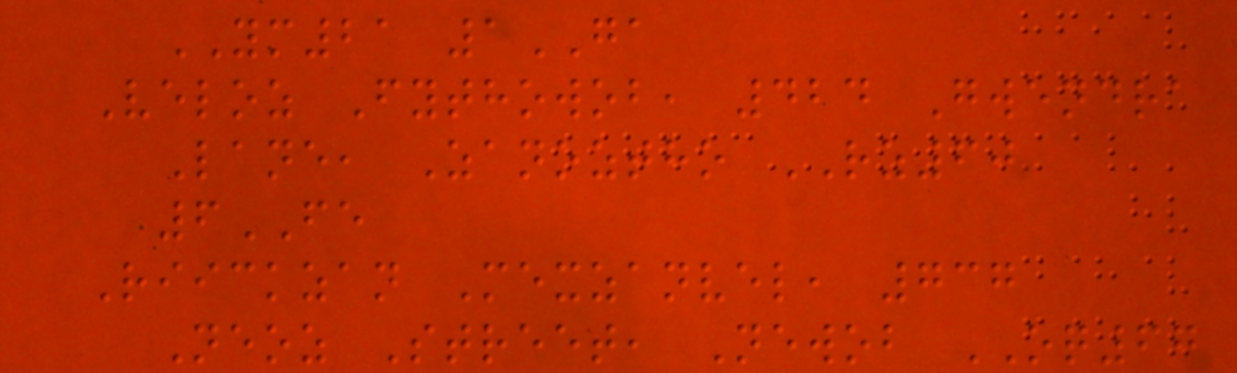YM21 1GA
Veloz Fythowob, 424 Gwendra
Lane, Zanoztho RZ60
6FE
Riickzan Mexzanvel, 737
Neoz Street, Newob OQ67
